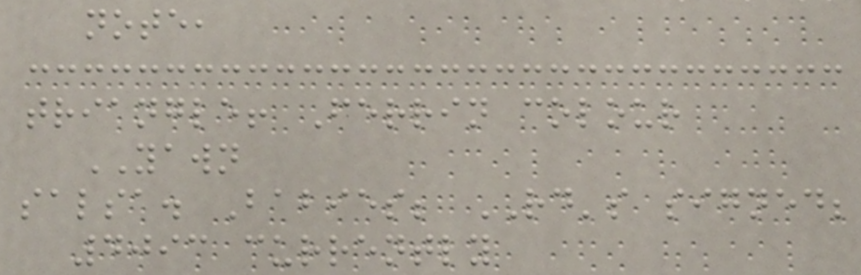note,
triangle! Ferrin colour
YAWN
salsa. Babies; RD's signed;
4093 currently
